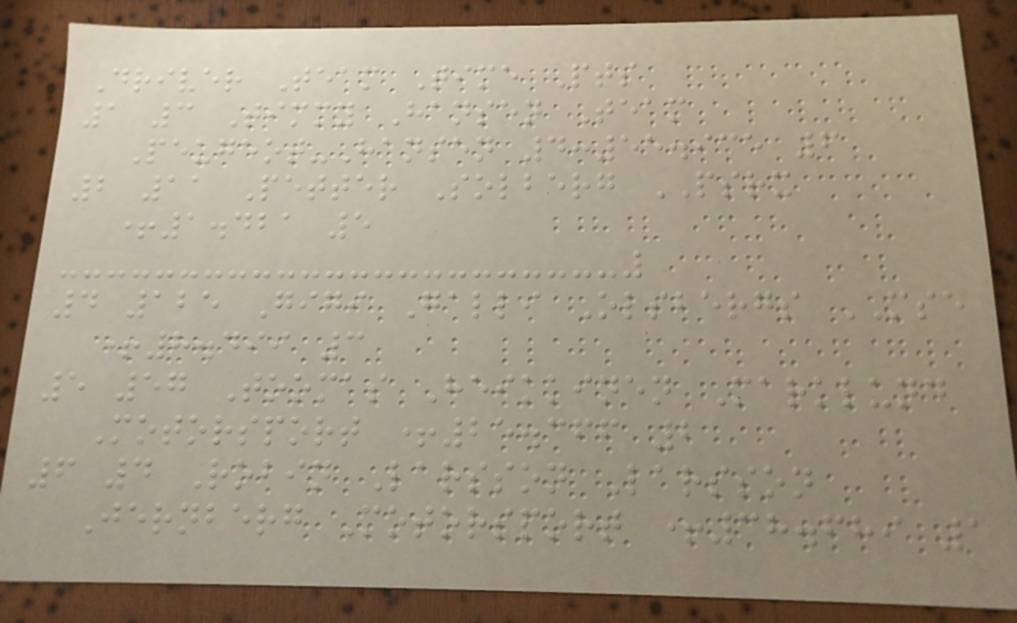Driver Team Time Pts
1 3 Timmy Hansen Team
Peugeot-Hansen 4:55.935 6
2 11 Petter Solberg PSRX
+1.421 5
4 125 Gigi Galli Olsbergs MSE
+8.499 3
5 57 Toomas Heikkinen Marklund
Motorsport +25.366 2
6 4 Robin Larsson Larsson
Jernberg Motorsport +38.689 1
